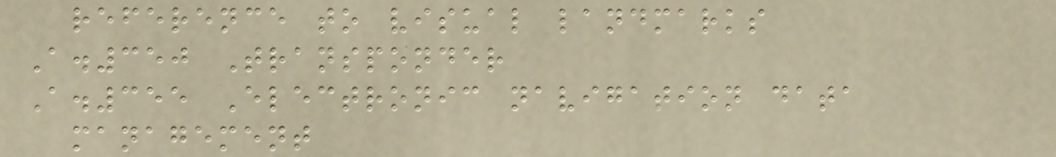reference to visual landmarks
A.350 Transponder
A.355 Electronic navigation data
management
